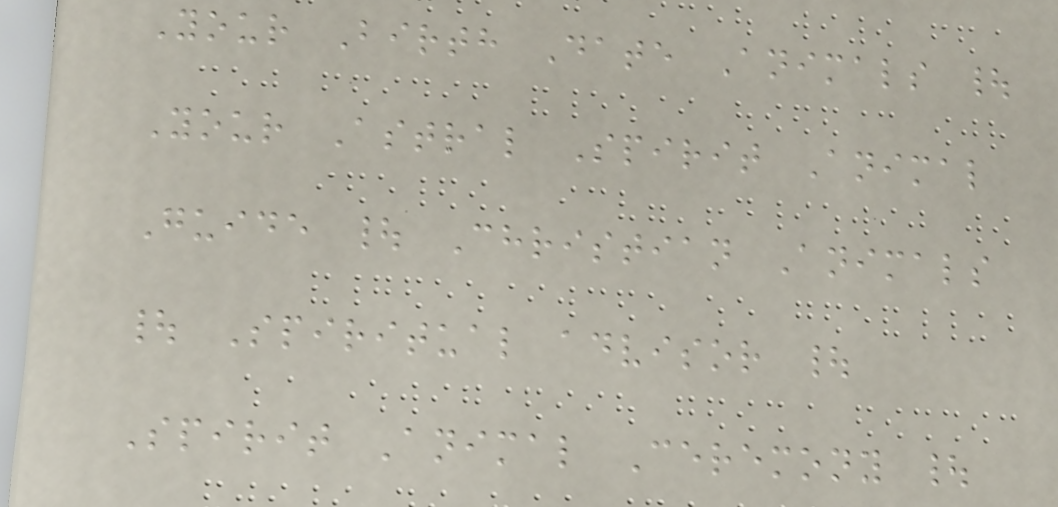Your Birth Date Animals |
Your Astral Spirit Animal
Guide | Christian Animals
| Spiritual advisor |
Spirit Animal Ceremony |
